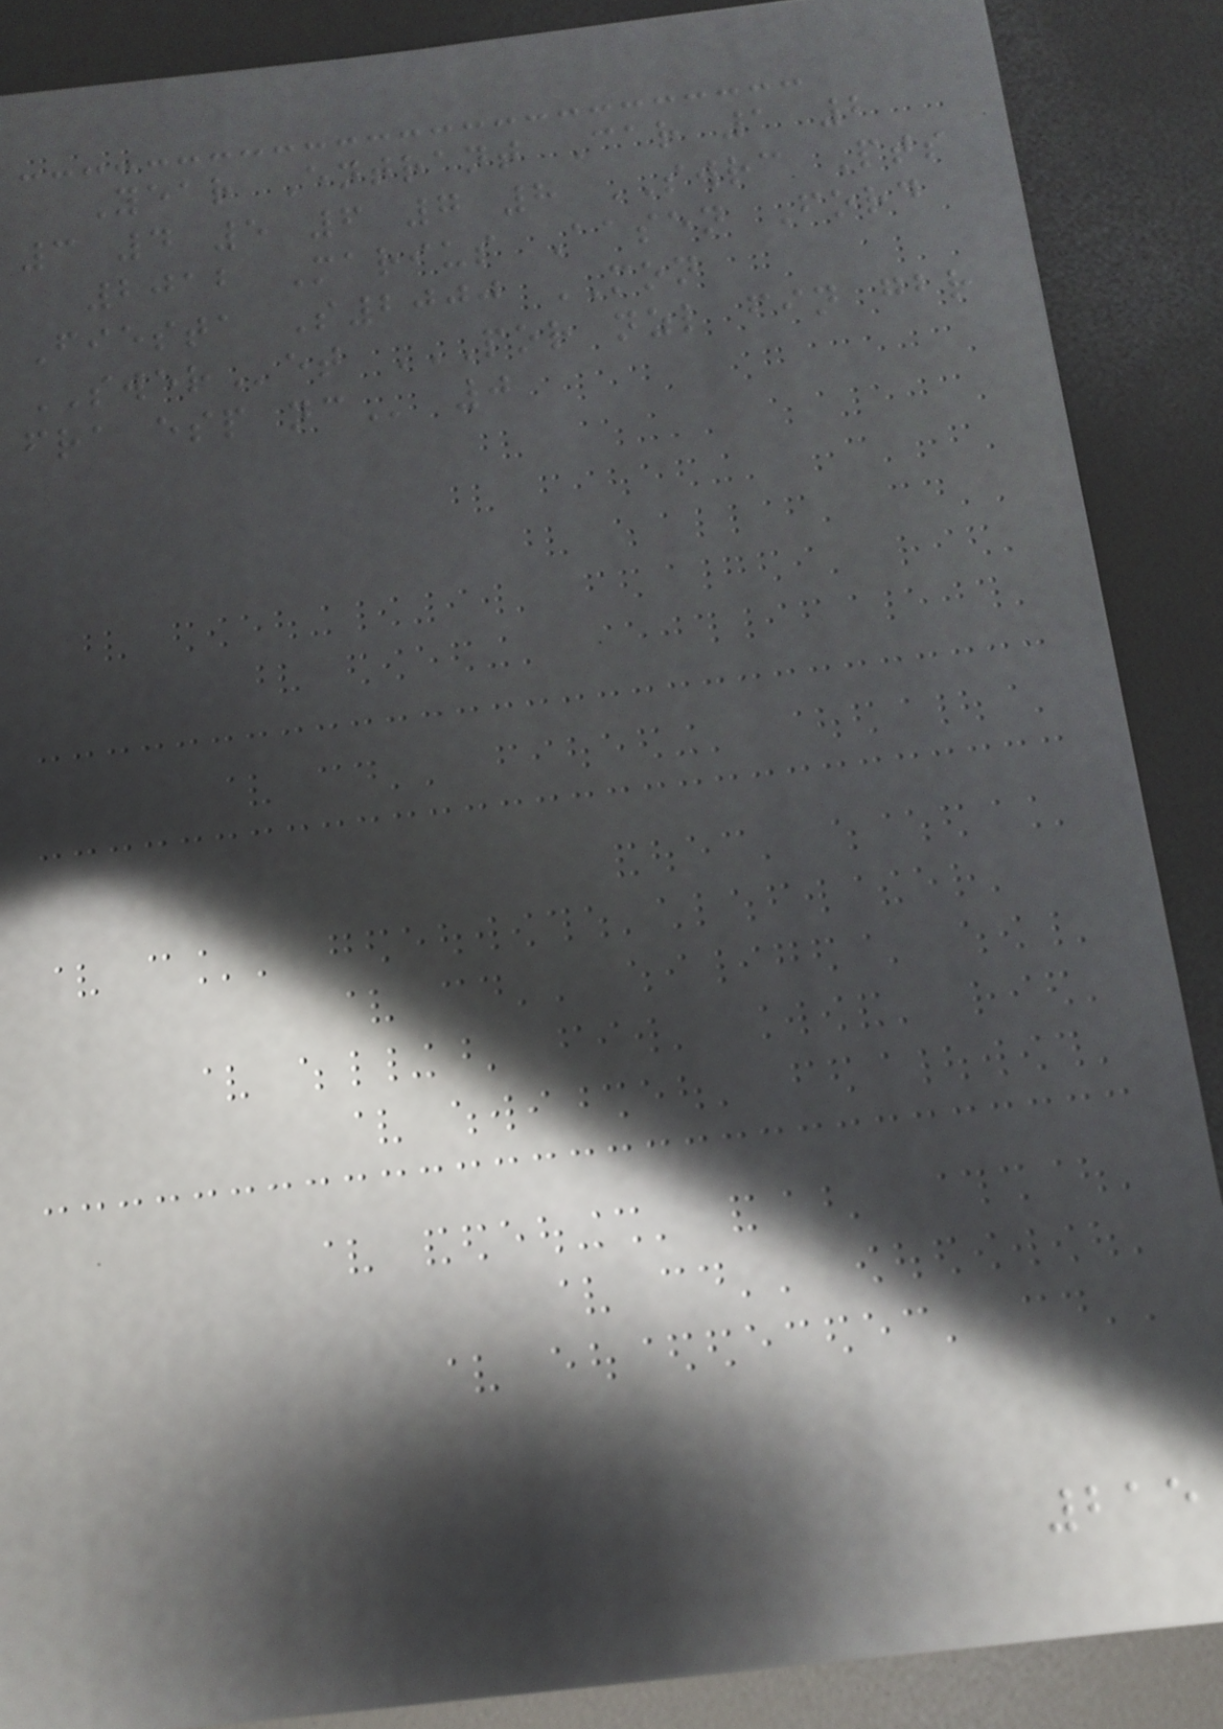Year Entrant Car 1 2
3 4 5 6 7 8 SWRC Pts
2012 Marius Aasen Ford
Fiesta S2000 MON
SWERet POR NZL FIN GBR
FRA ESP NC 0
215
